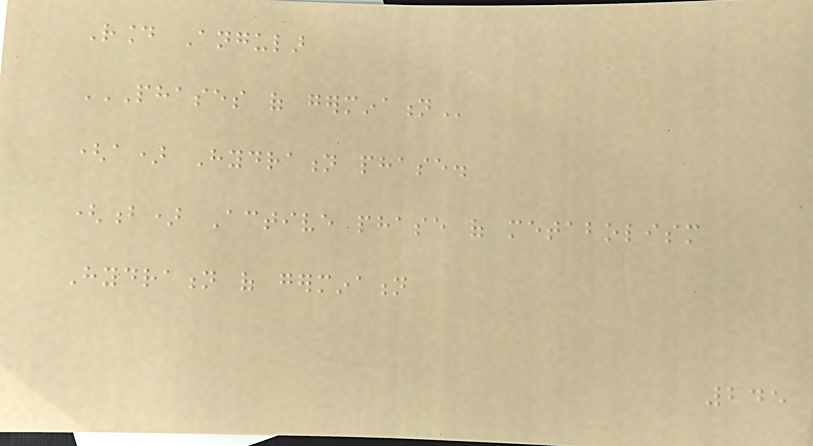Round Angular
PHASES OF GERMINATION
(a) Hydration phase.
(b) Active phase of metabolism
Hydration of germination
245
